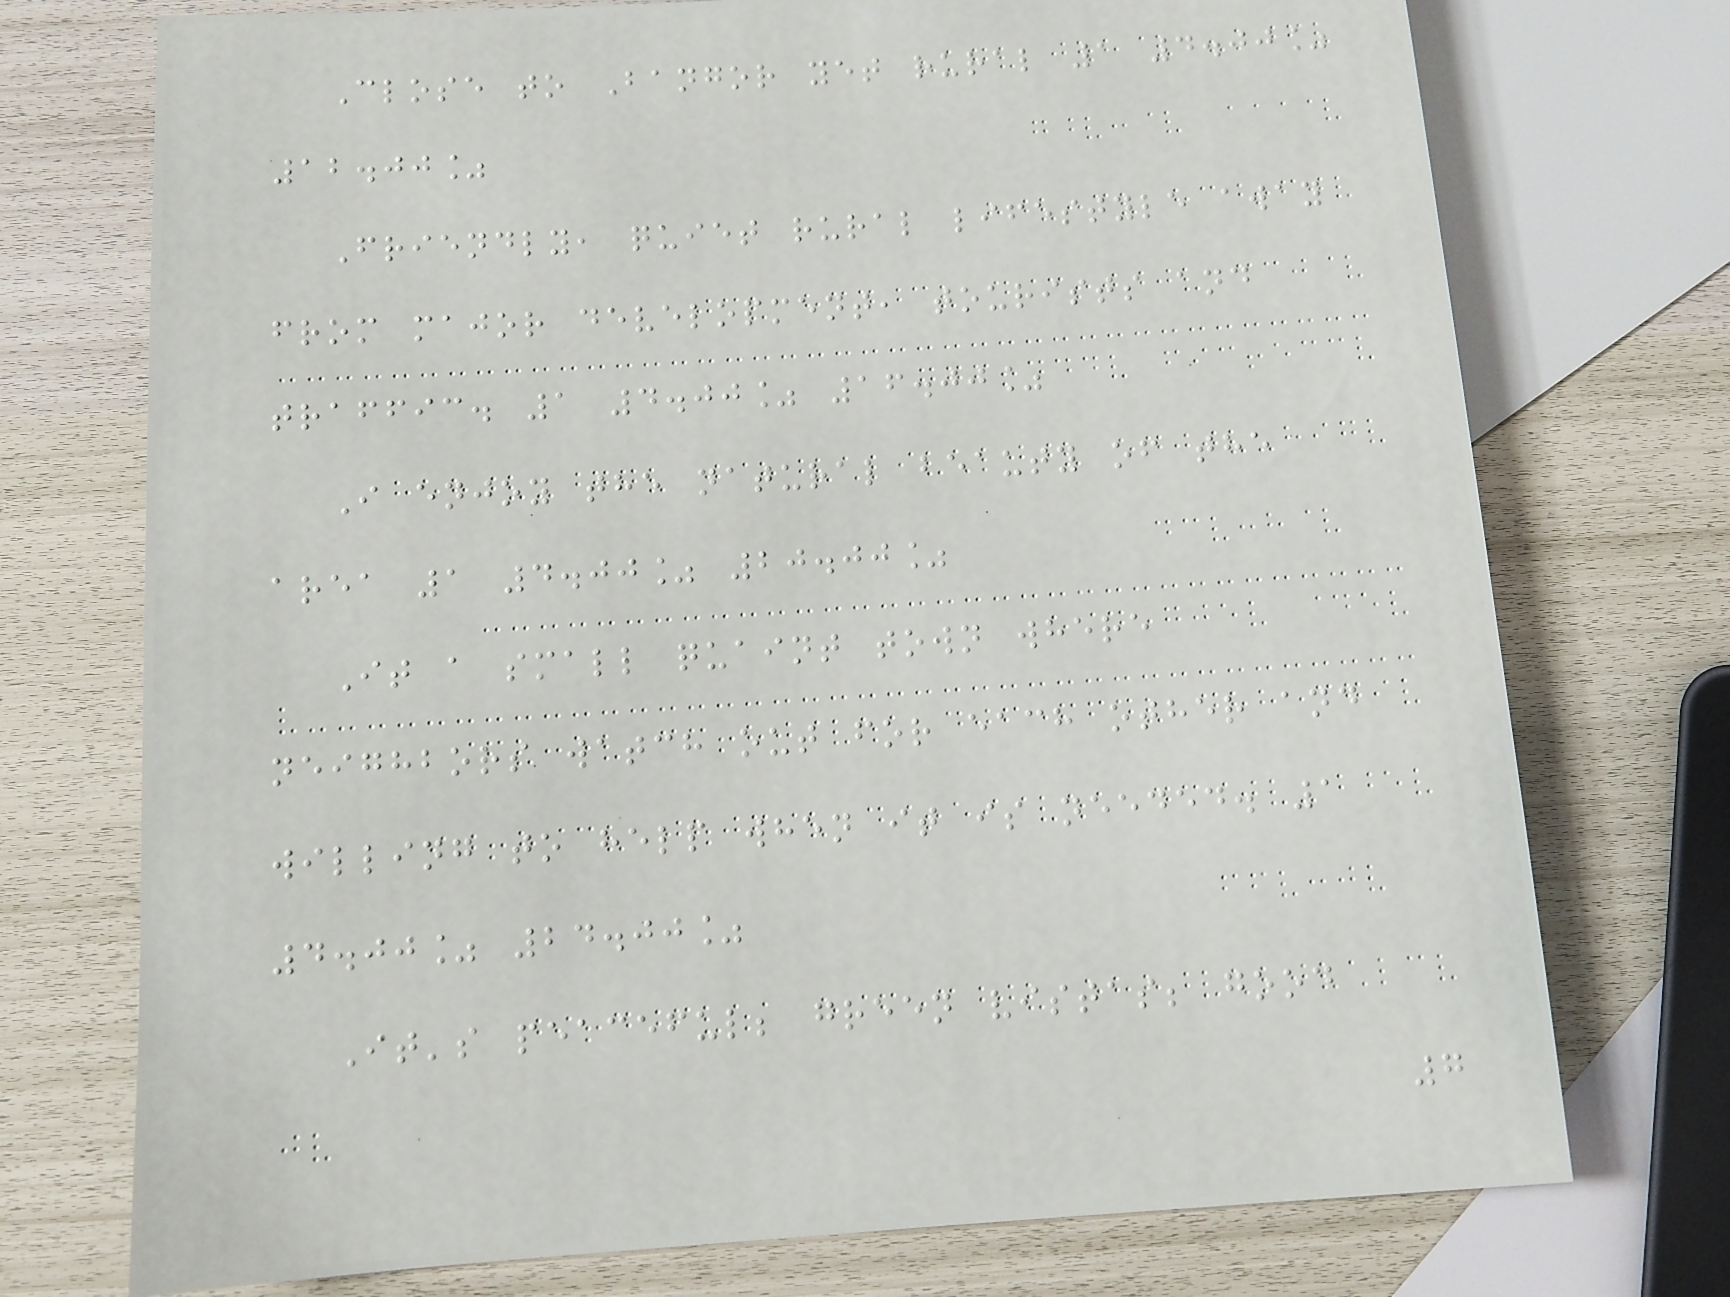Close to Bangor yet rural 1 4.00%
12.00%
Friendly, quiet rural lifestyle away
from major development, tourists and
traffic. 1 4.00% 16.00%
I enjoy the natural beauty of the
area 1 4.00% 20.00%
It a small quaint town where
neighbors watch out for each other and
willing to help when it is needed. 1
4.00% 24.00%
It's peaceful; green vistas; good
7
